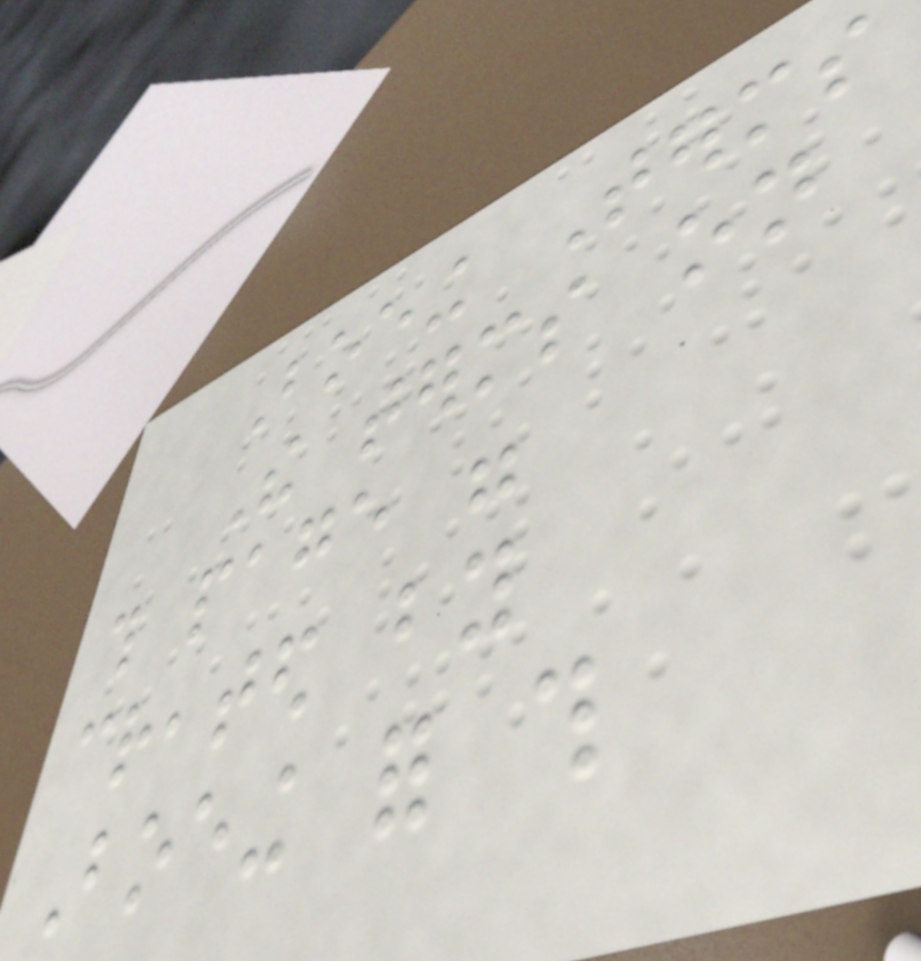Boeing Terms
The terms on
this page were
created by
Boeing for this
